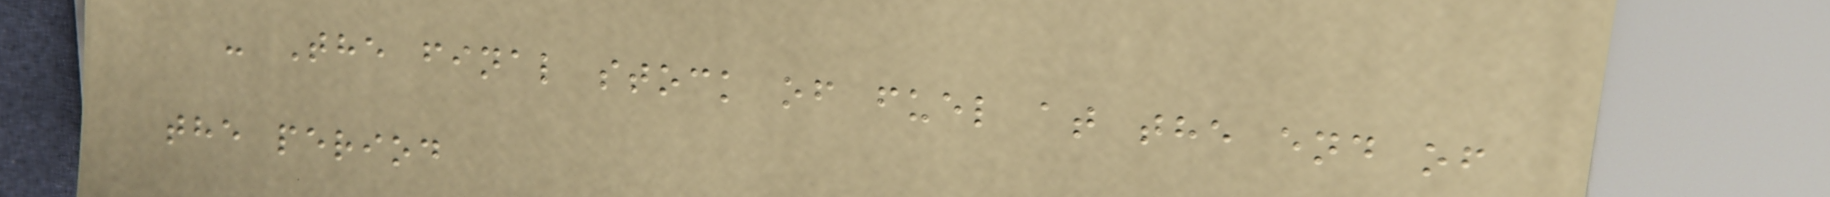- The final stock of fuel at the end of
the period
